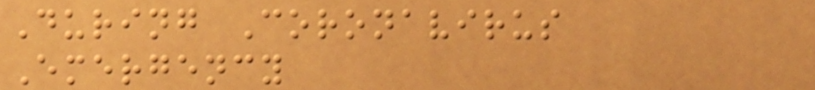During Coronavirus
Emergency
